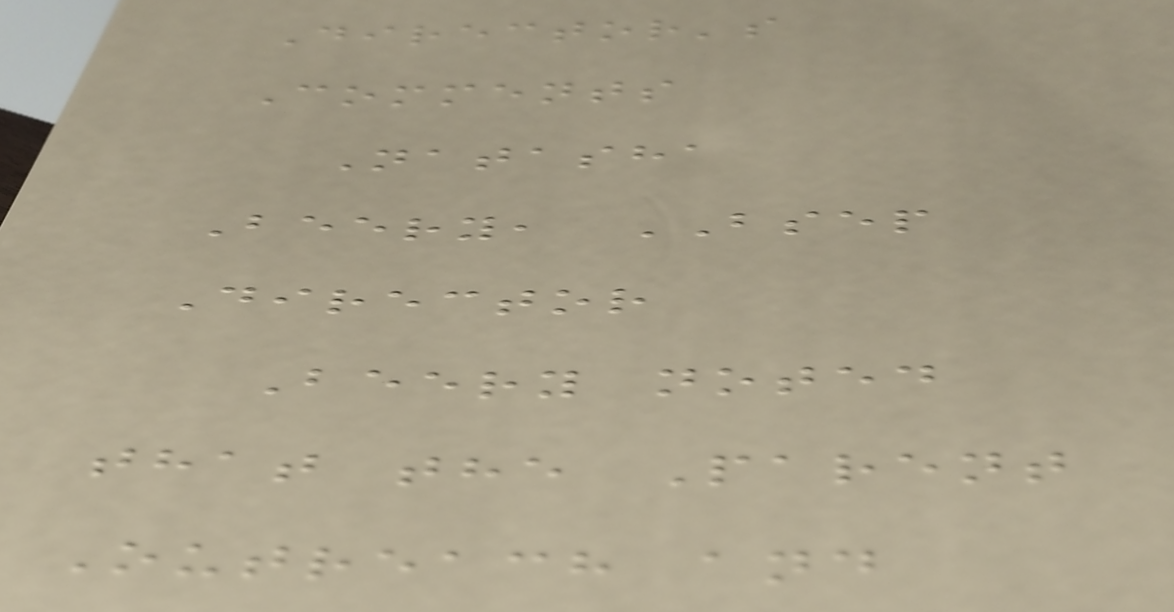Director's
Comments
Natasha
Beery, BSEP
Director
Beery noted
that the Parent
Outreach and
